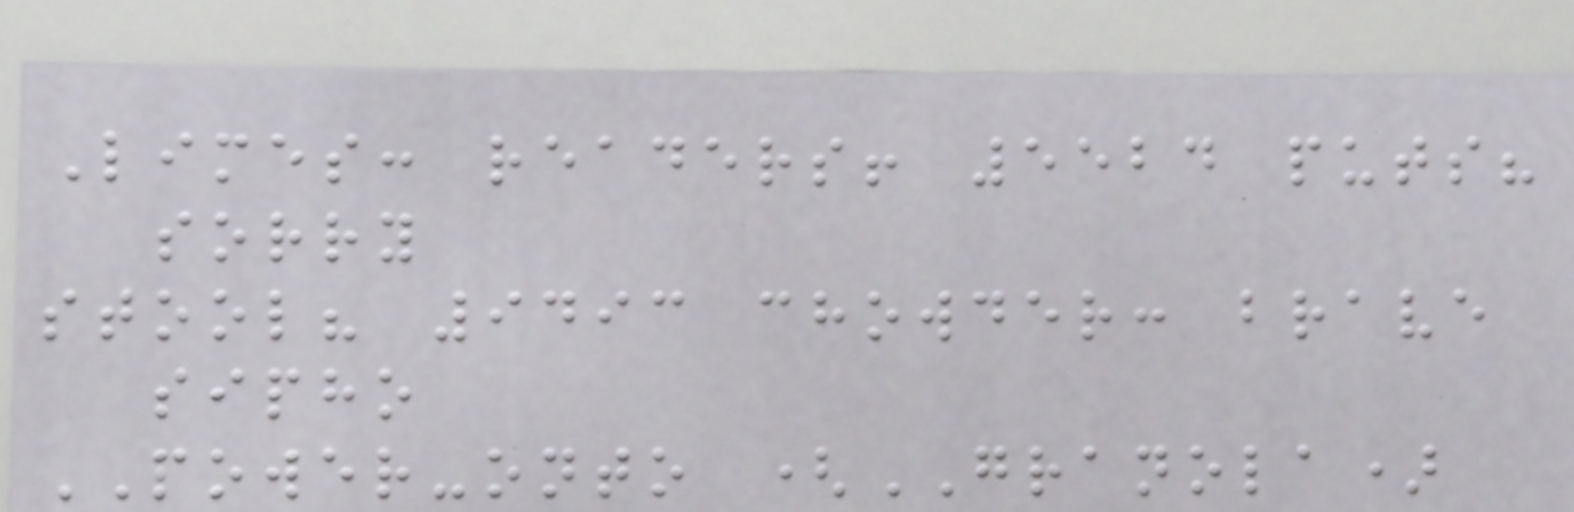Limes: readers! 5524 puts?
sorry
stool? 9493 chowder: brave
sipho
POWER-onto (GRANOLA)
